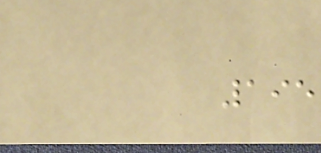195
